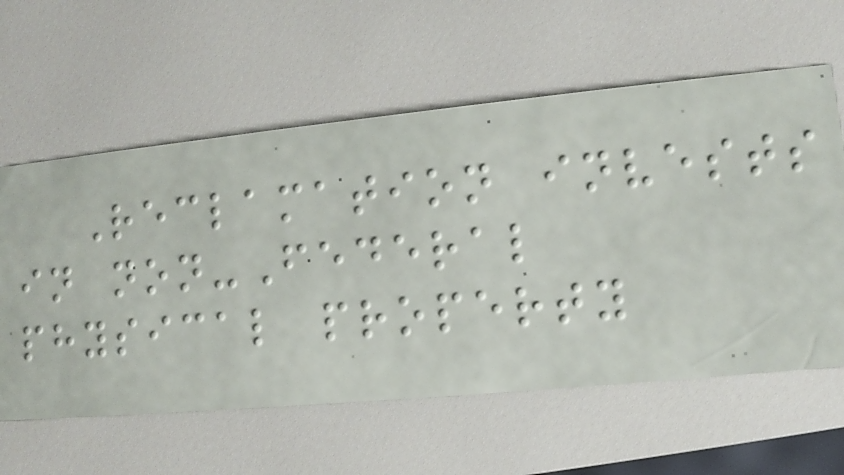Reclamation invests
in non-Federal
physical property
